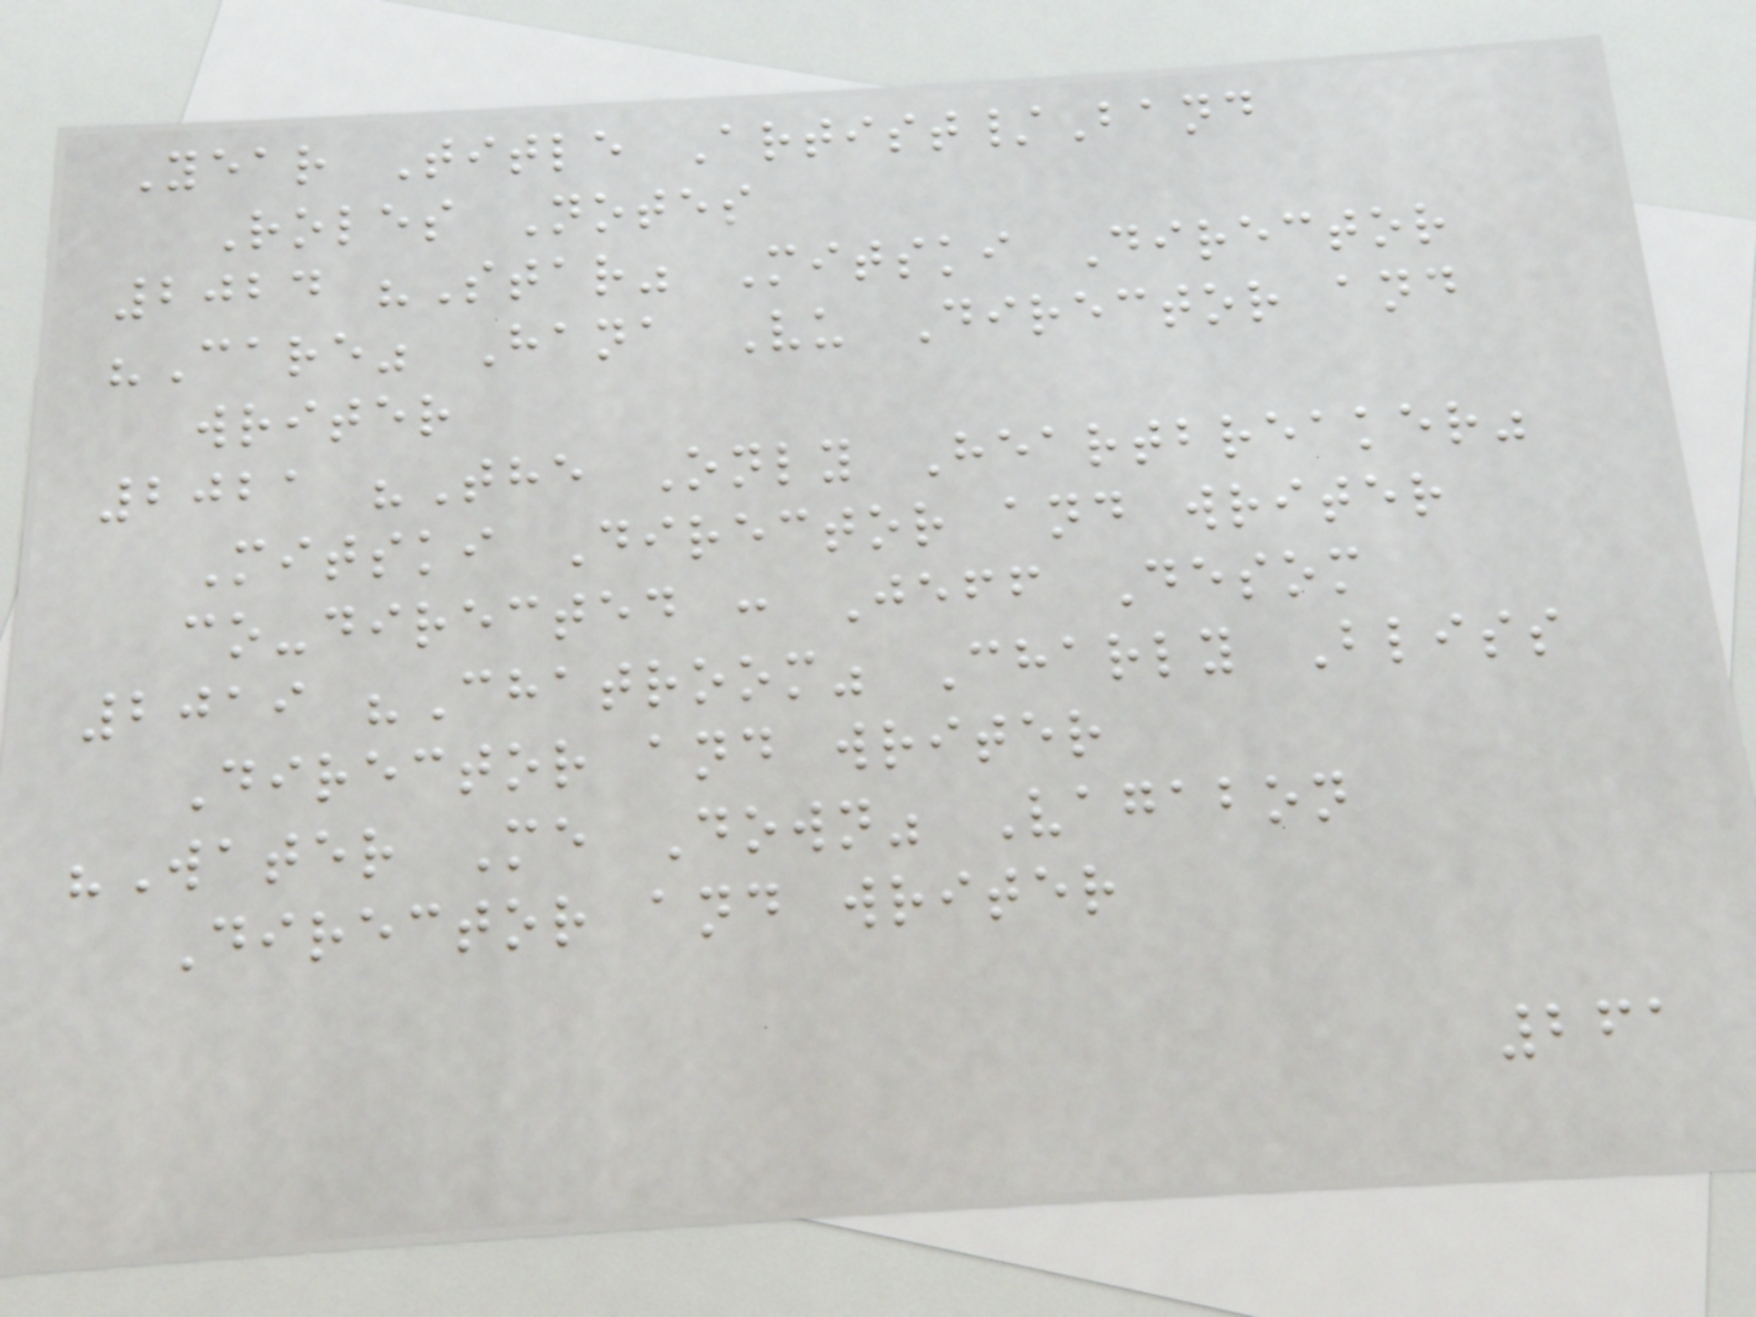Year Title Artist/Band
Roles Notes
2024 "Star" Mitski Director
"Care" Hana Vu Director and
writer
2021 "The Only Heartbreaker"
Mitski Director and writer
co-directed : Jeff Desom
2019 "Chatroom" Charly Bliss
Director and writer
"Water Me Down" Vagabon
Director and writer
261
